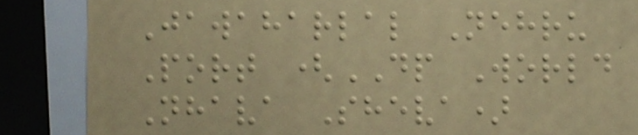Jawaharlal Nehru
Port (DP World
Nhava Sheva)
